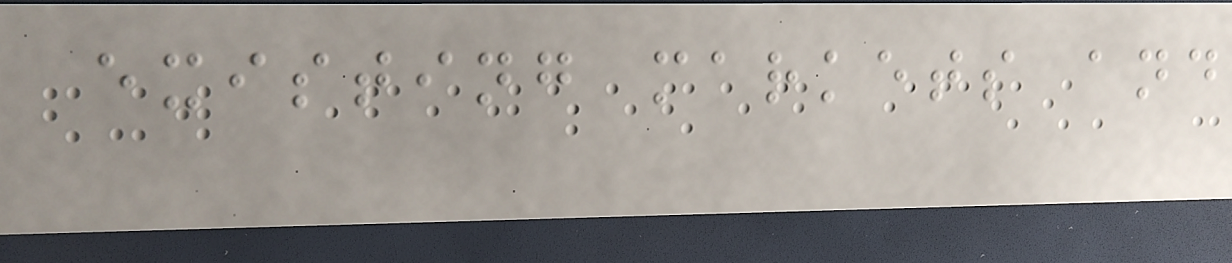existing markets and
